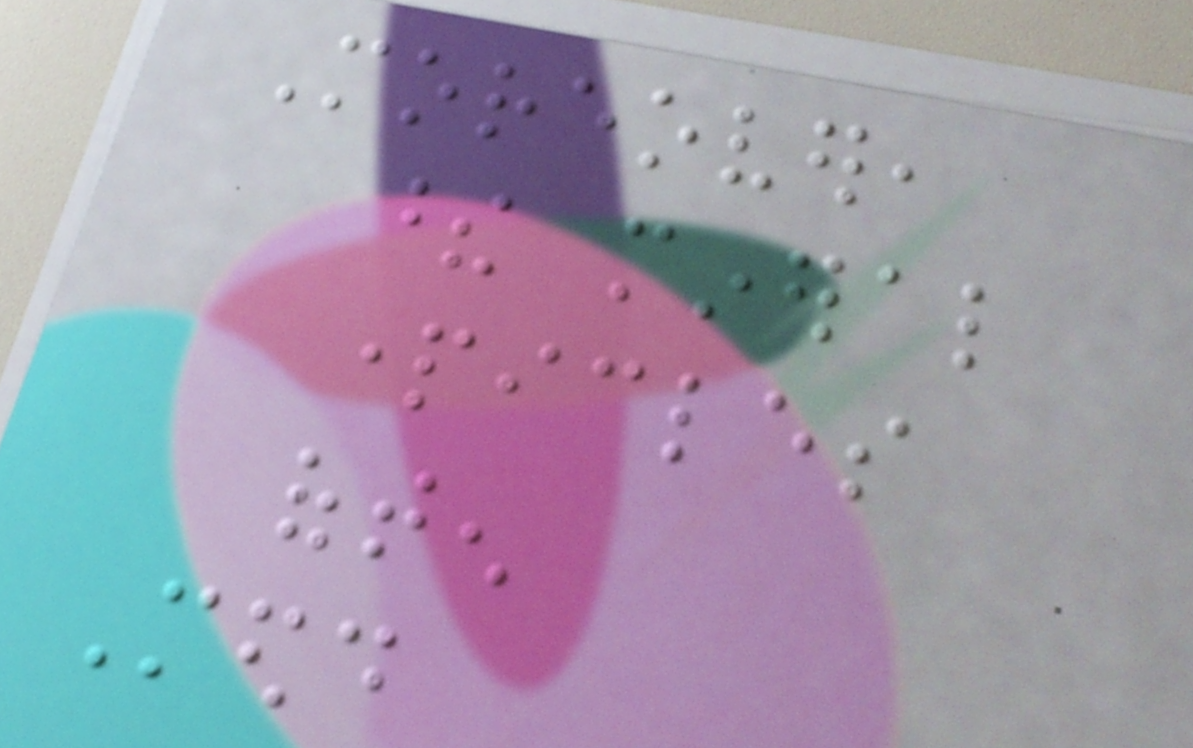Moreover,
these mineral
particles
often
Medd
